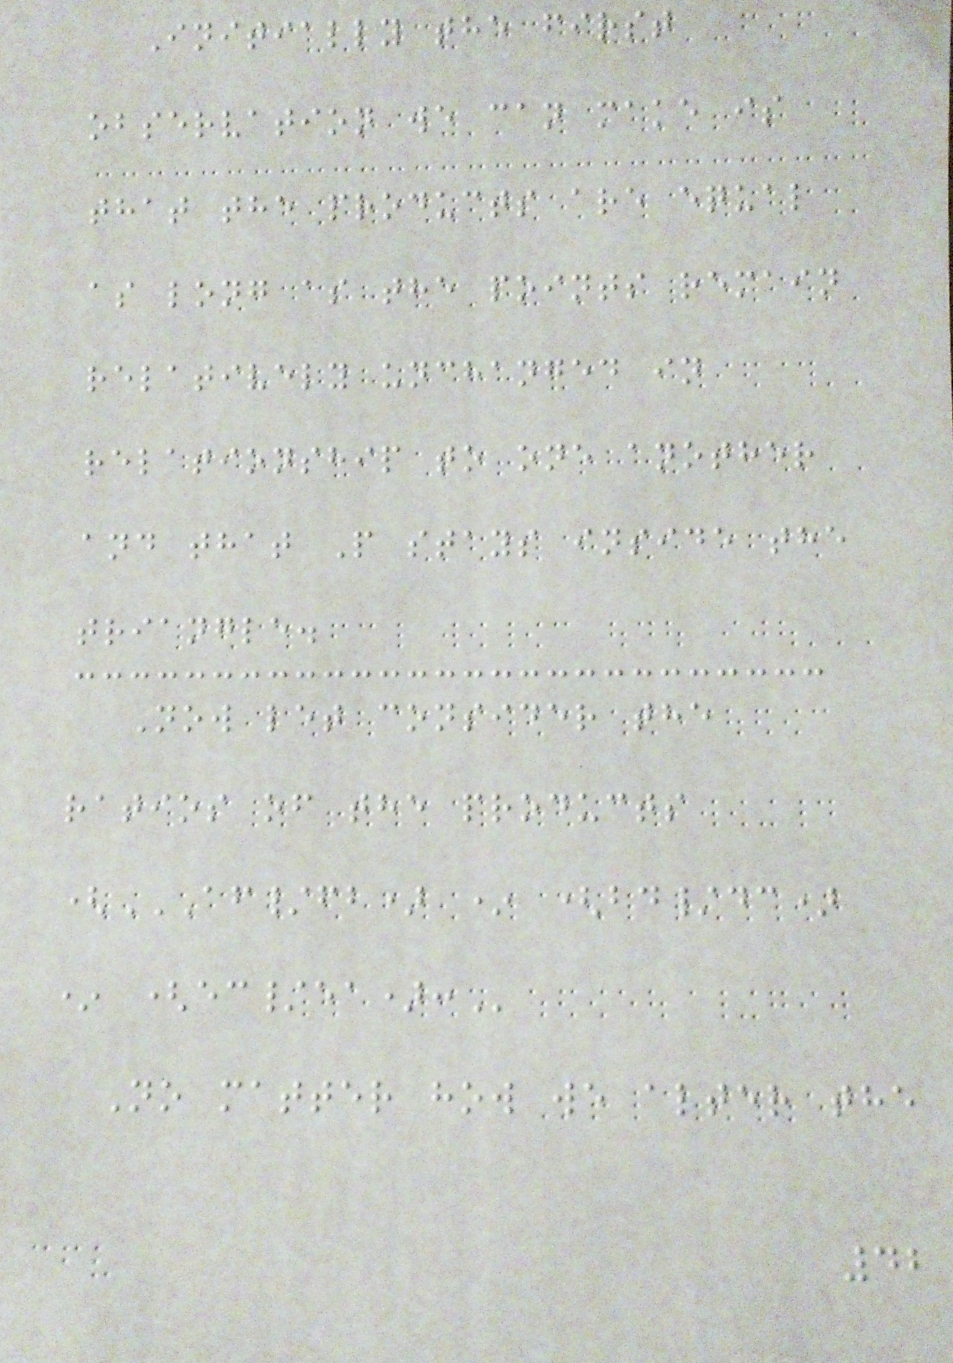Initially the first
observation we can make is
that the products are equal
as long as the points remain
relatively unchanged in
relationship to one another
and that P stays inside the
triangle.
Now let consider the
ratios of the products
(AF/FB) * (BD/DC)
* (EC/EA):
No matter how we alter the
42
